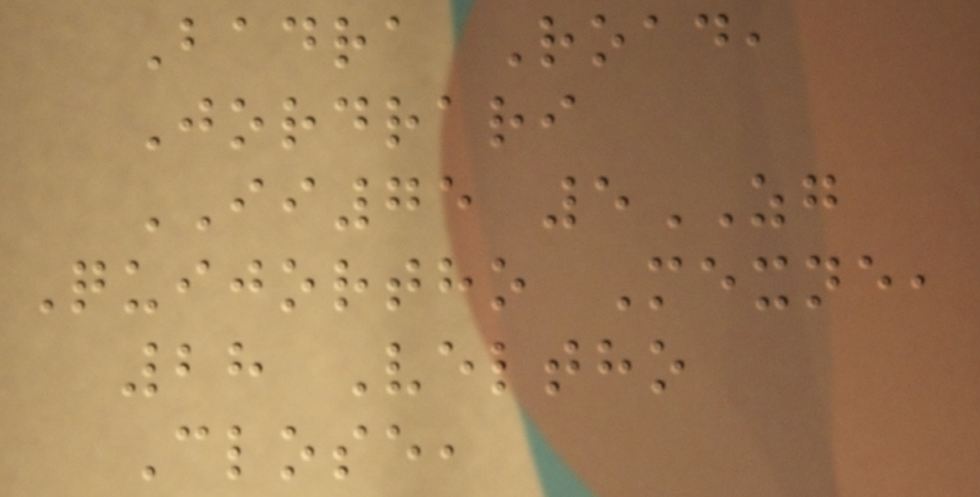Badra Road,
Jordrari
II75 5ZG
Quijortho Mexne,
28 Veltho
Close,
